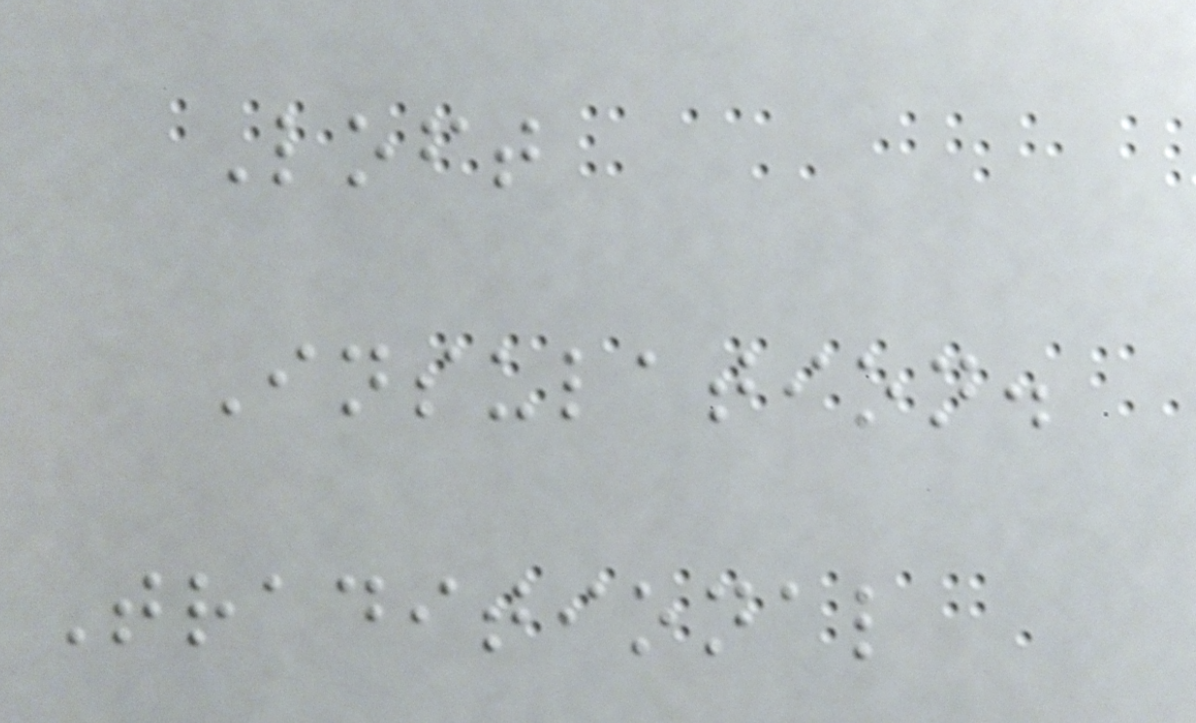Loft
Insulation.
Traditional
